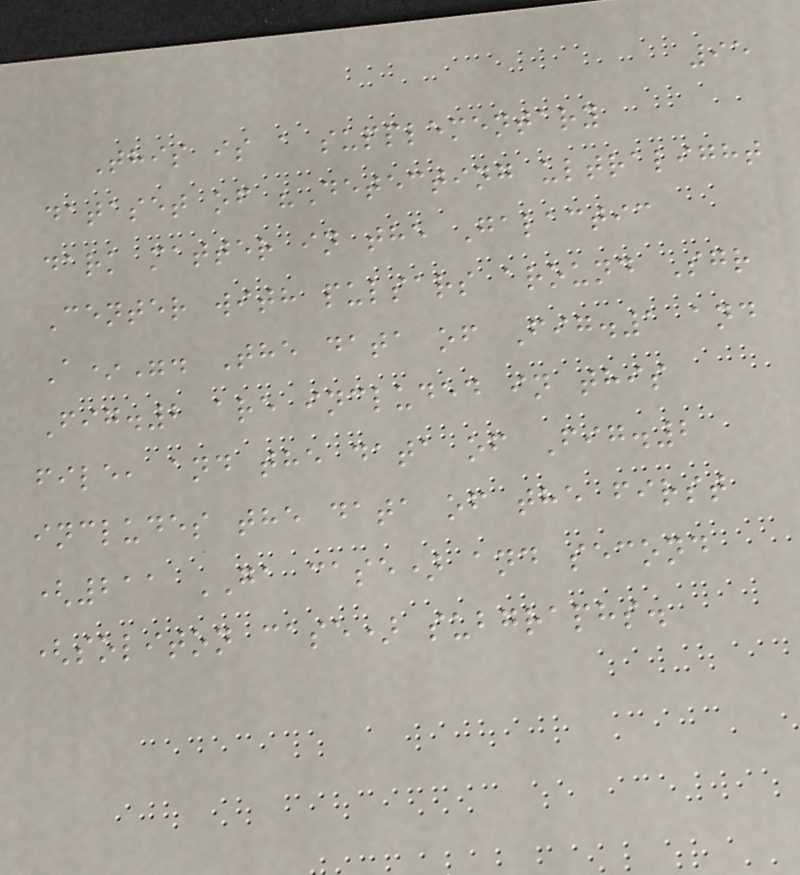95
This is a supplementary
dataset of "Detecting ultralight
dark matter in the Galactic
Center with pulsars around Sgr
A*". The data of Fig.1 and
Fig.2 are included in this
file, and the data of Fig.2
includes the data of the first
(211 GA case) and second
(soliton case) subgraphs.
